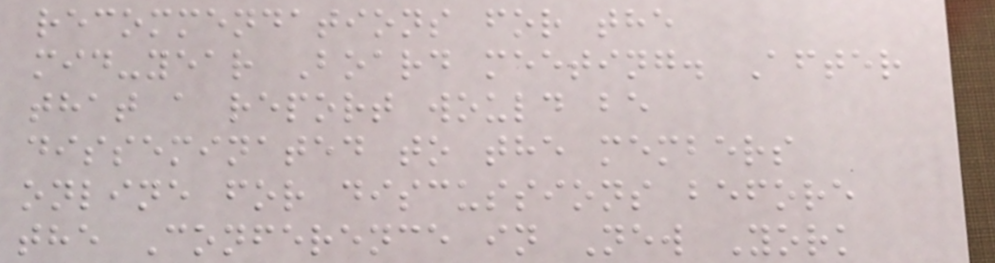recommendations for the
mid-year Board meeting. After
that a report would be
disseminated to the members
online for discussions before
the Conference in New York
